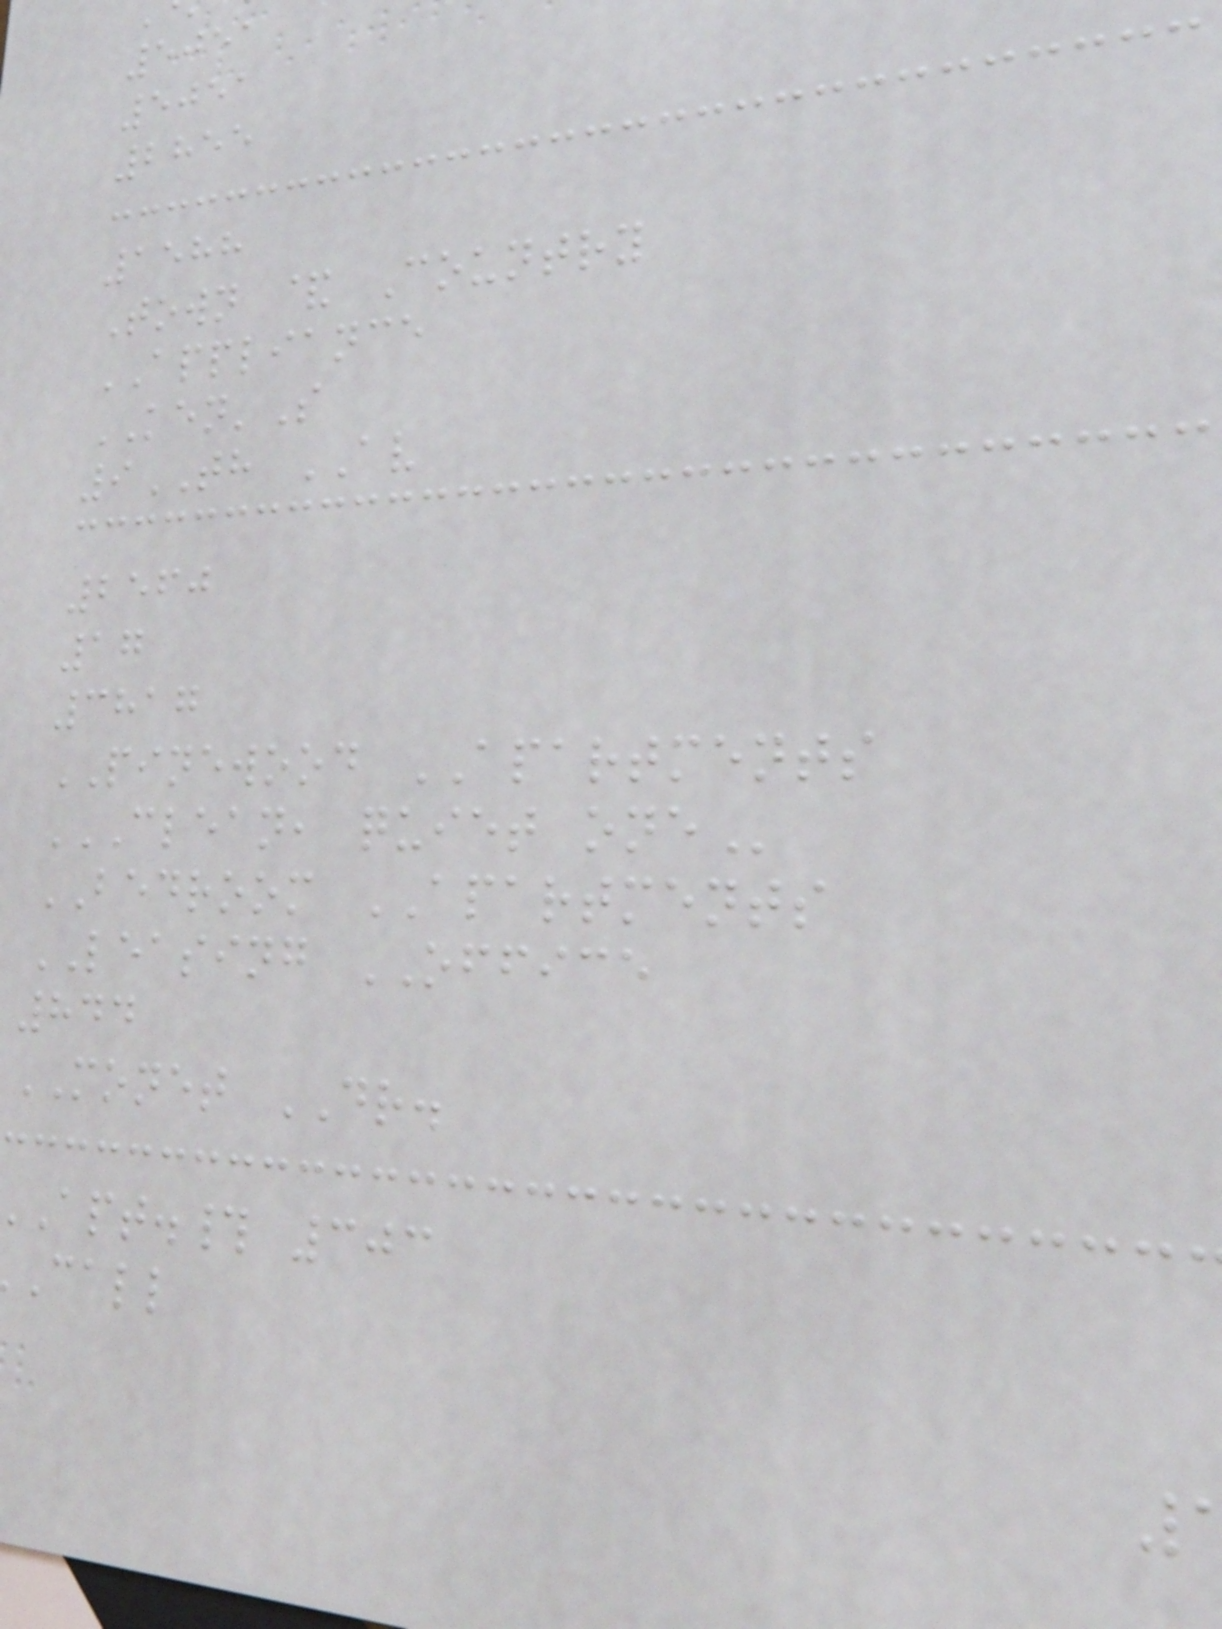5051
5051
2855
1588
Town & Country
APPLIANCE
KEN'S
9TH AV
2560
17
3817
PINEWOOD APARTMENTS
CLEAN, QUIET ONE
BEDROOM APARTMENTS
LEASING OFFICE
844
MONET DR.
apt.# 303
call
